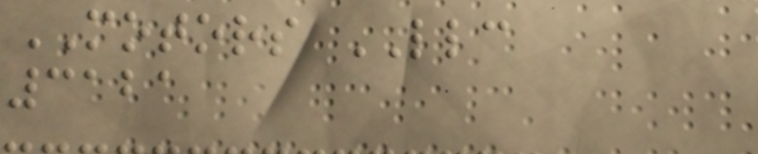MOTORS LLC
3121
